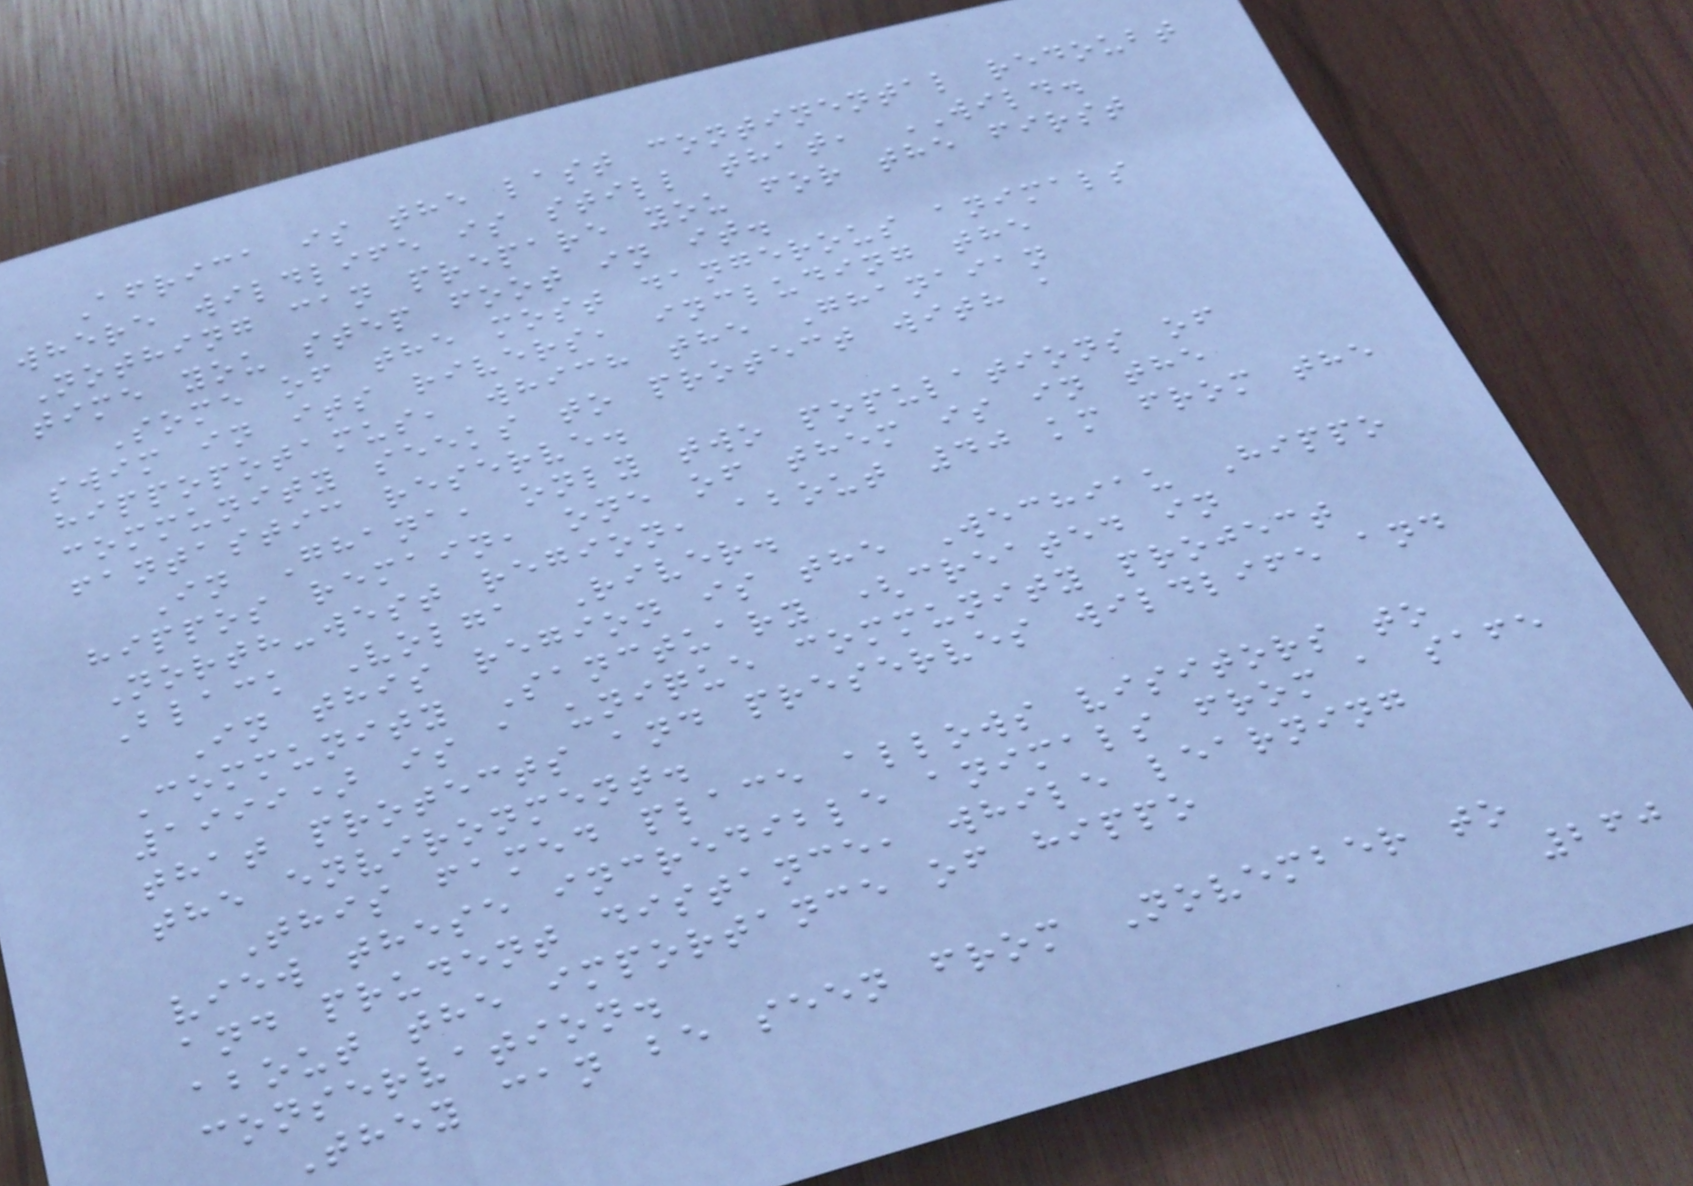Africa is the last continental redoubt
where wildlife is still that, WILD.
Nothing can prepare you for the first
time you step foot in it.
Some of the most dangerous animals
swim in its rivers, including the
hippopotamus, which the Ghanaian
community seeks to protect with a
fantastic reserve.
In Ghana, only two populations of
hippos remain, one of them is in the
North-west region, about 40 km from the
Black Volga River.
In this region is the Wechiau Hippo
Community Sanctuary (created in
1999) is a unique community project
that protects and preserves wildlife and
the environment.
This famed place allows visitors to
view these incredible animals from a safe
and prudent distance, while learning
about the importance of hippo
conservation.
They can be seen from November to
260
